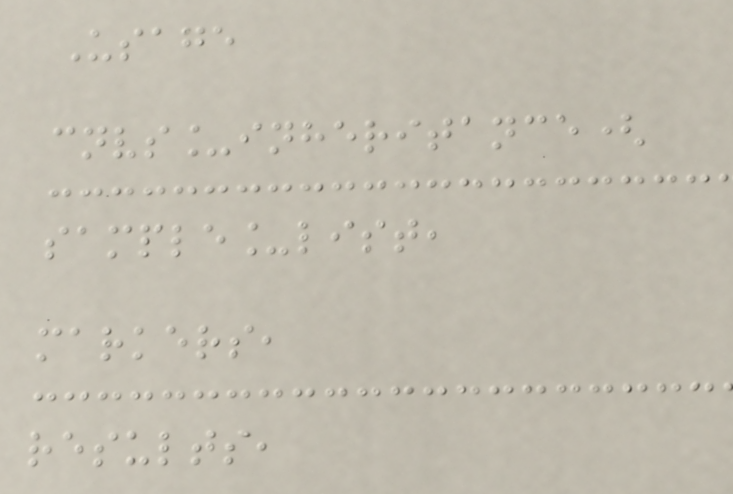Usage
cnvs_inheritance(
sample_list,
markers,
results,
